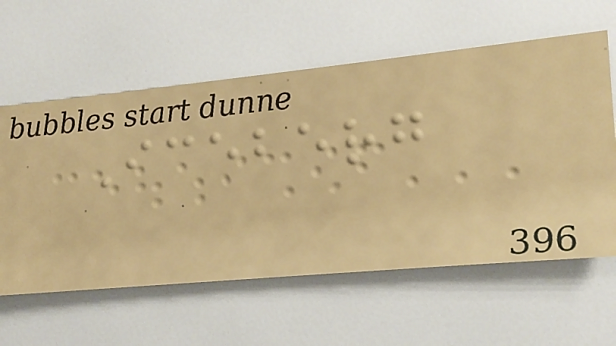Iceberg
